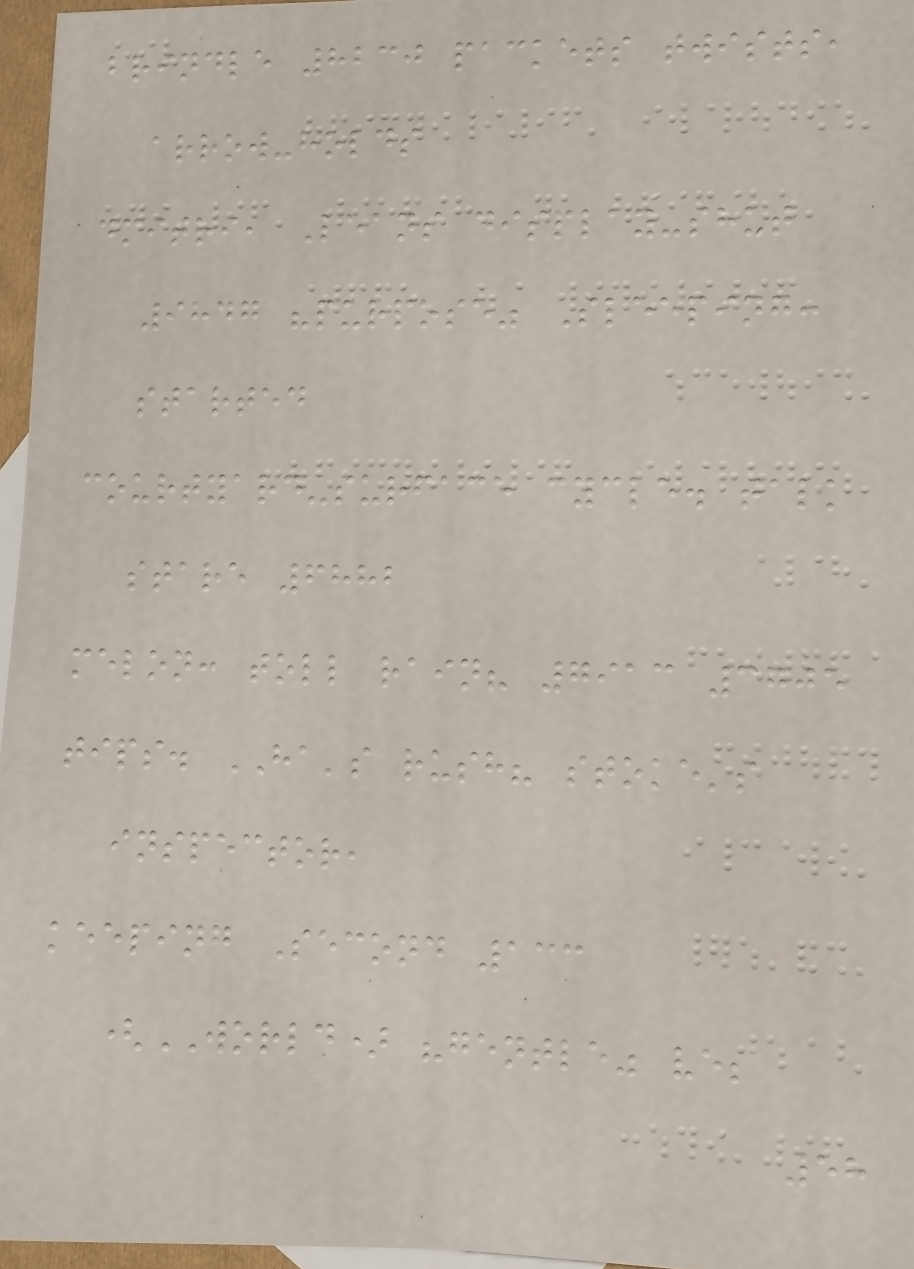brindle 8230 packets twists,
arrow-holds
dmitri, Leans display-shut
9847 "purpose" Sleeping:
started
courtyard-surface cycle. talk
stare 6882
melon: toll rain? 7913 3705
tips. HA's rush? stoke's
inspector,
keeping Second 133
(WORLD) "gentle" ve;
58
